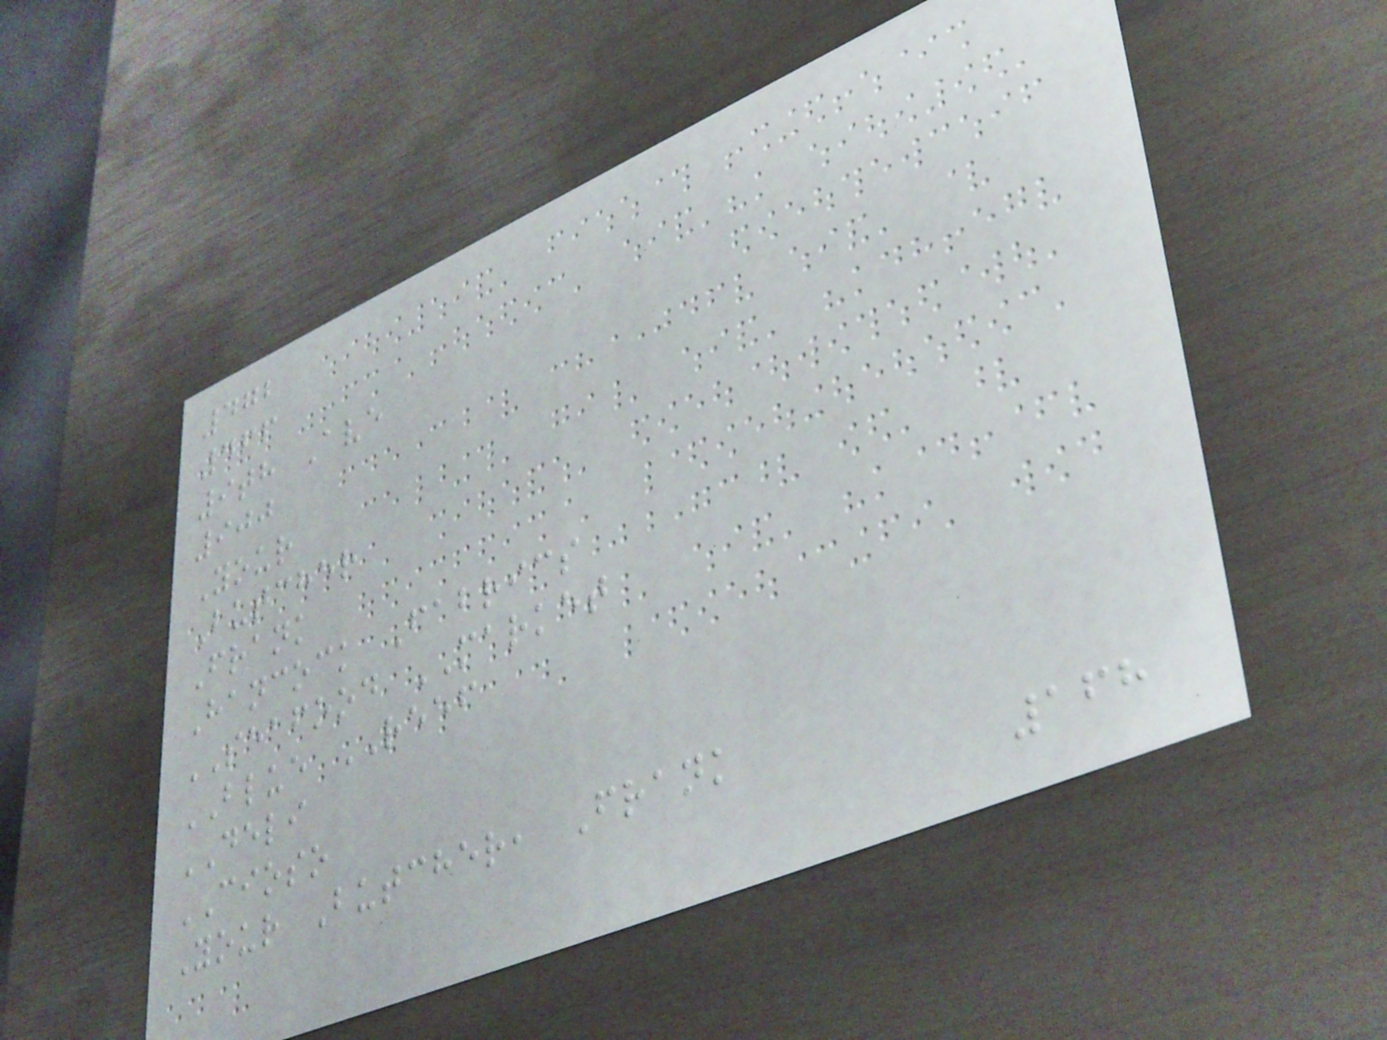472
466
9th Ave
900
Your
Butcher
Frank
Hancock Fabrics
SEAFOOD MARKET
BLUE REEF
DELI
CIOSO
Your Butcher, Frank
168
